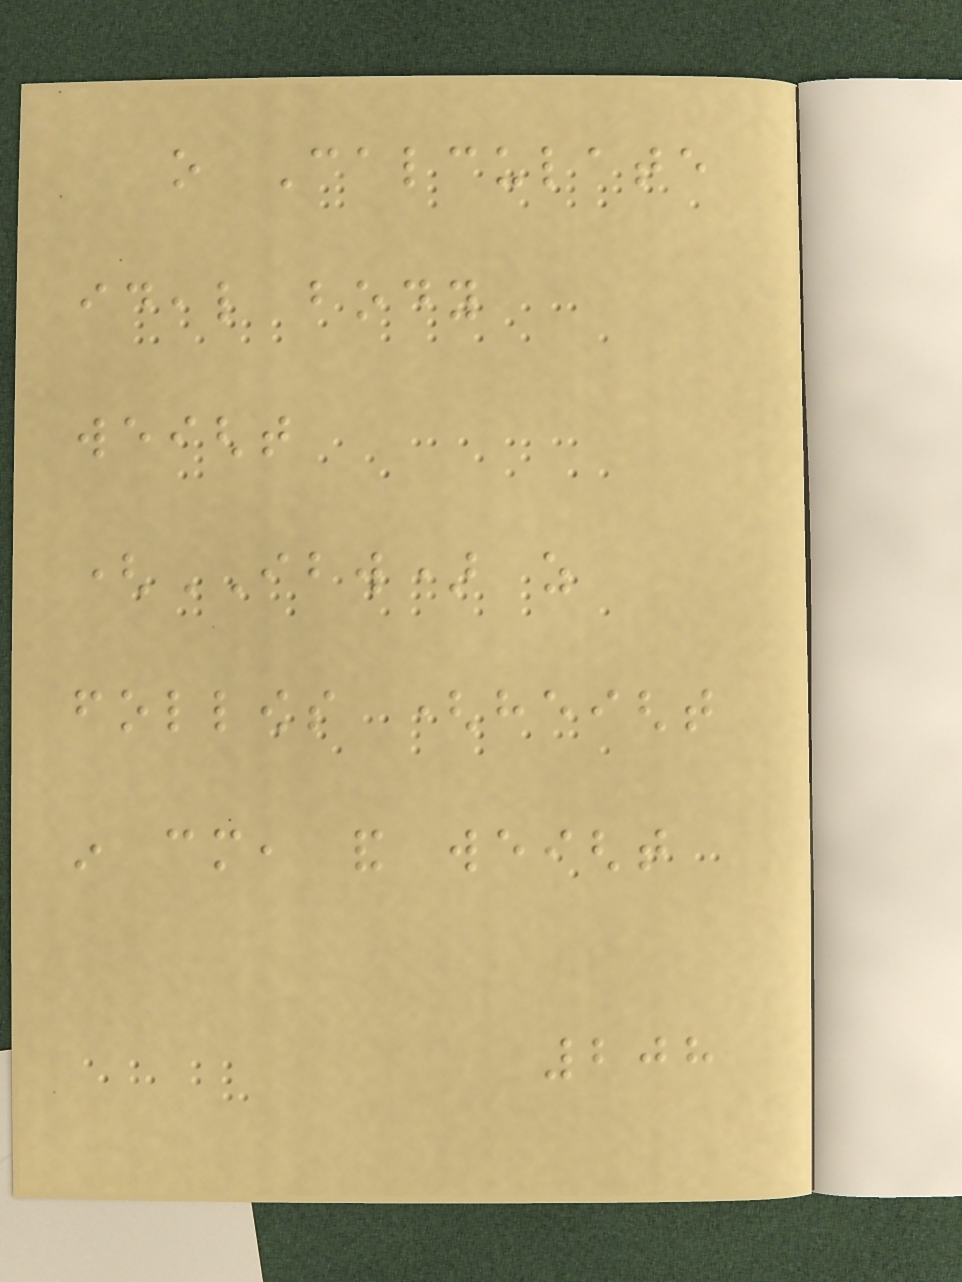o Calculate
ideal body
weight
(IBW) as
follows (height
in cm, and weight
208
